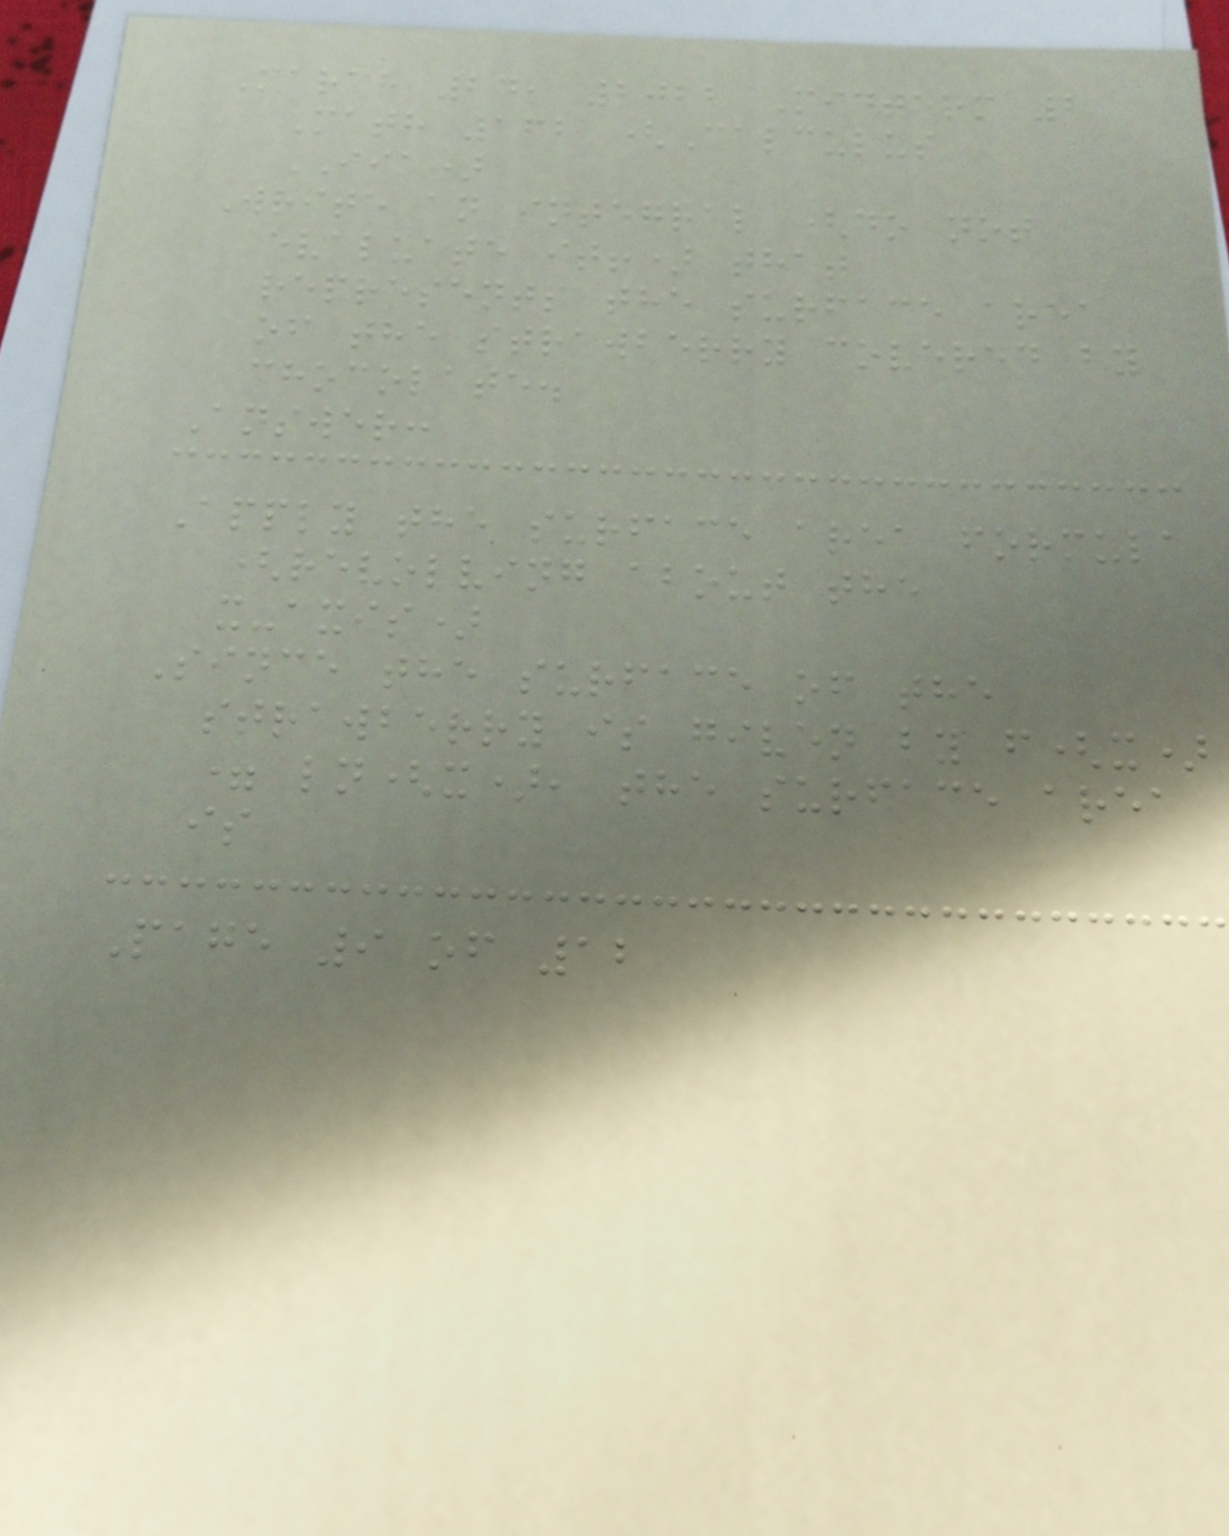March 24, 2022 Midterm 2
Math 162 (Calculus
IIA)
Write an integral (do not
evaluate it!) that
represents the surface area
of the strawberry covered by
chocolate.
Answer:
Apply the surface area formula
(revolving about the
x-axis)
Since the surface of the
strawberry is given by f(x)
= ln(x), the surface area
is
Page 9 of 12
